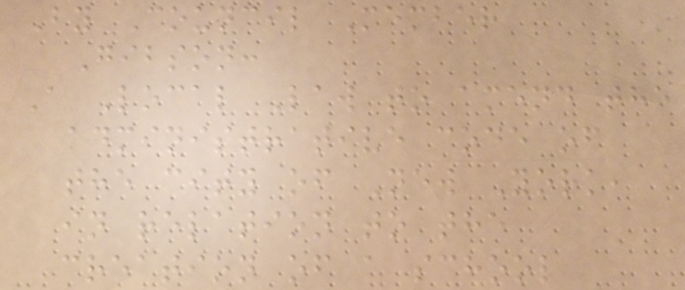By Council Member
Gibson:
A Local Law to amend the
administrative code of
the city of New York,
in relation to the
creation of a school
